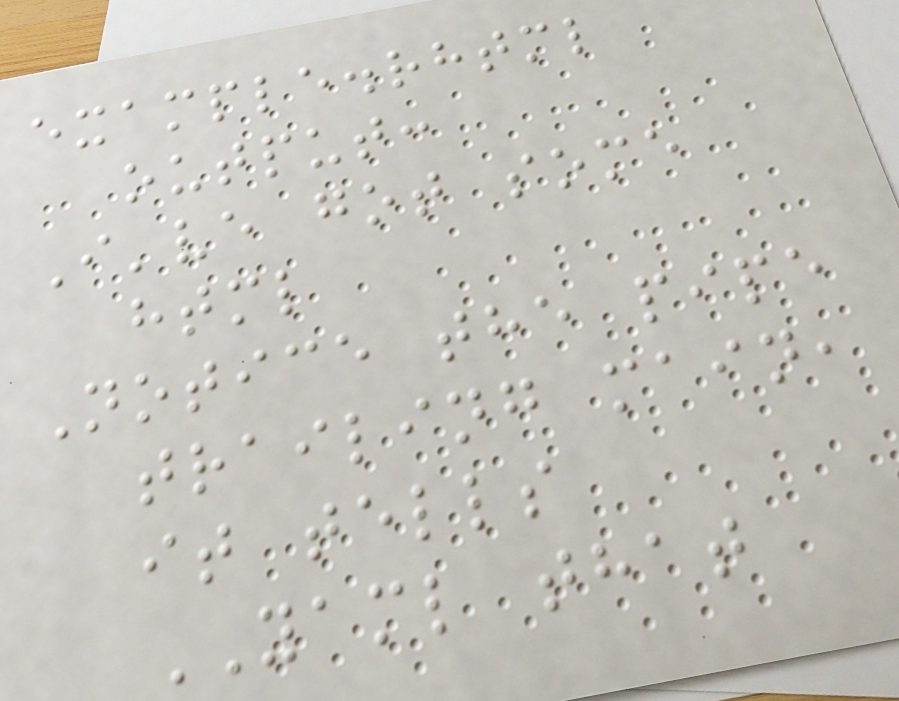example.rhtml
output:
I've got some
html
Notice the pipe
trailing main,
it tells
YAML that
